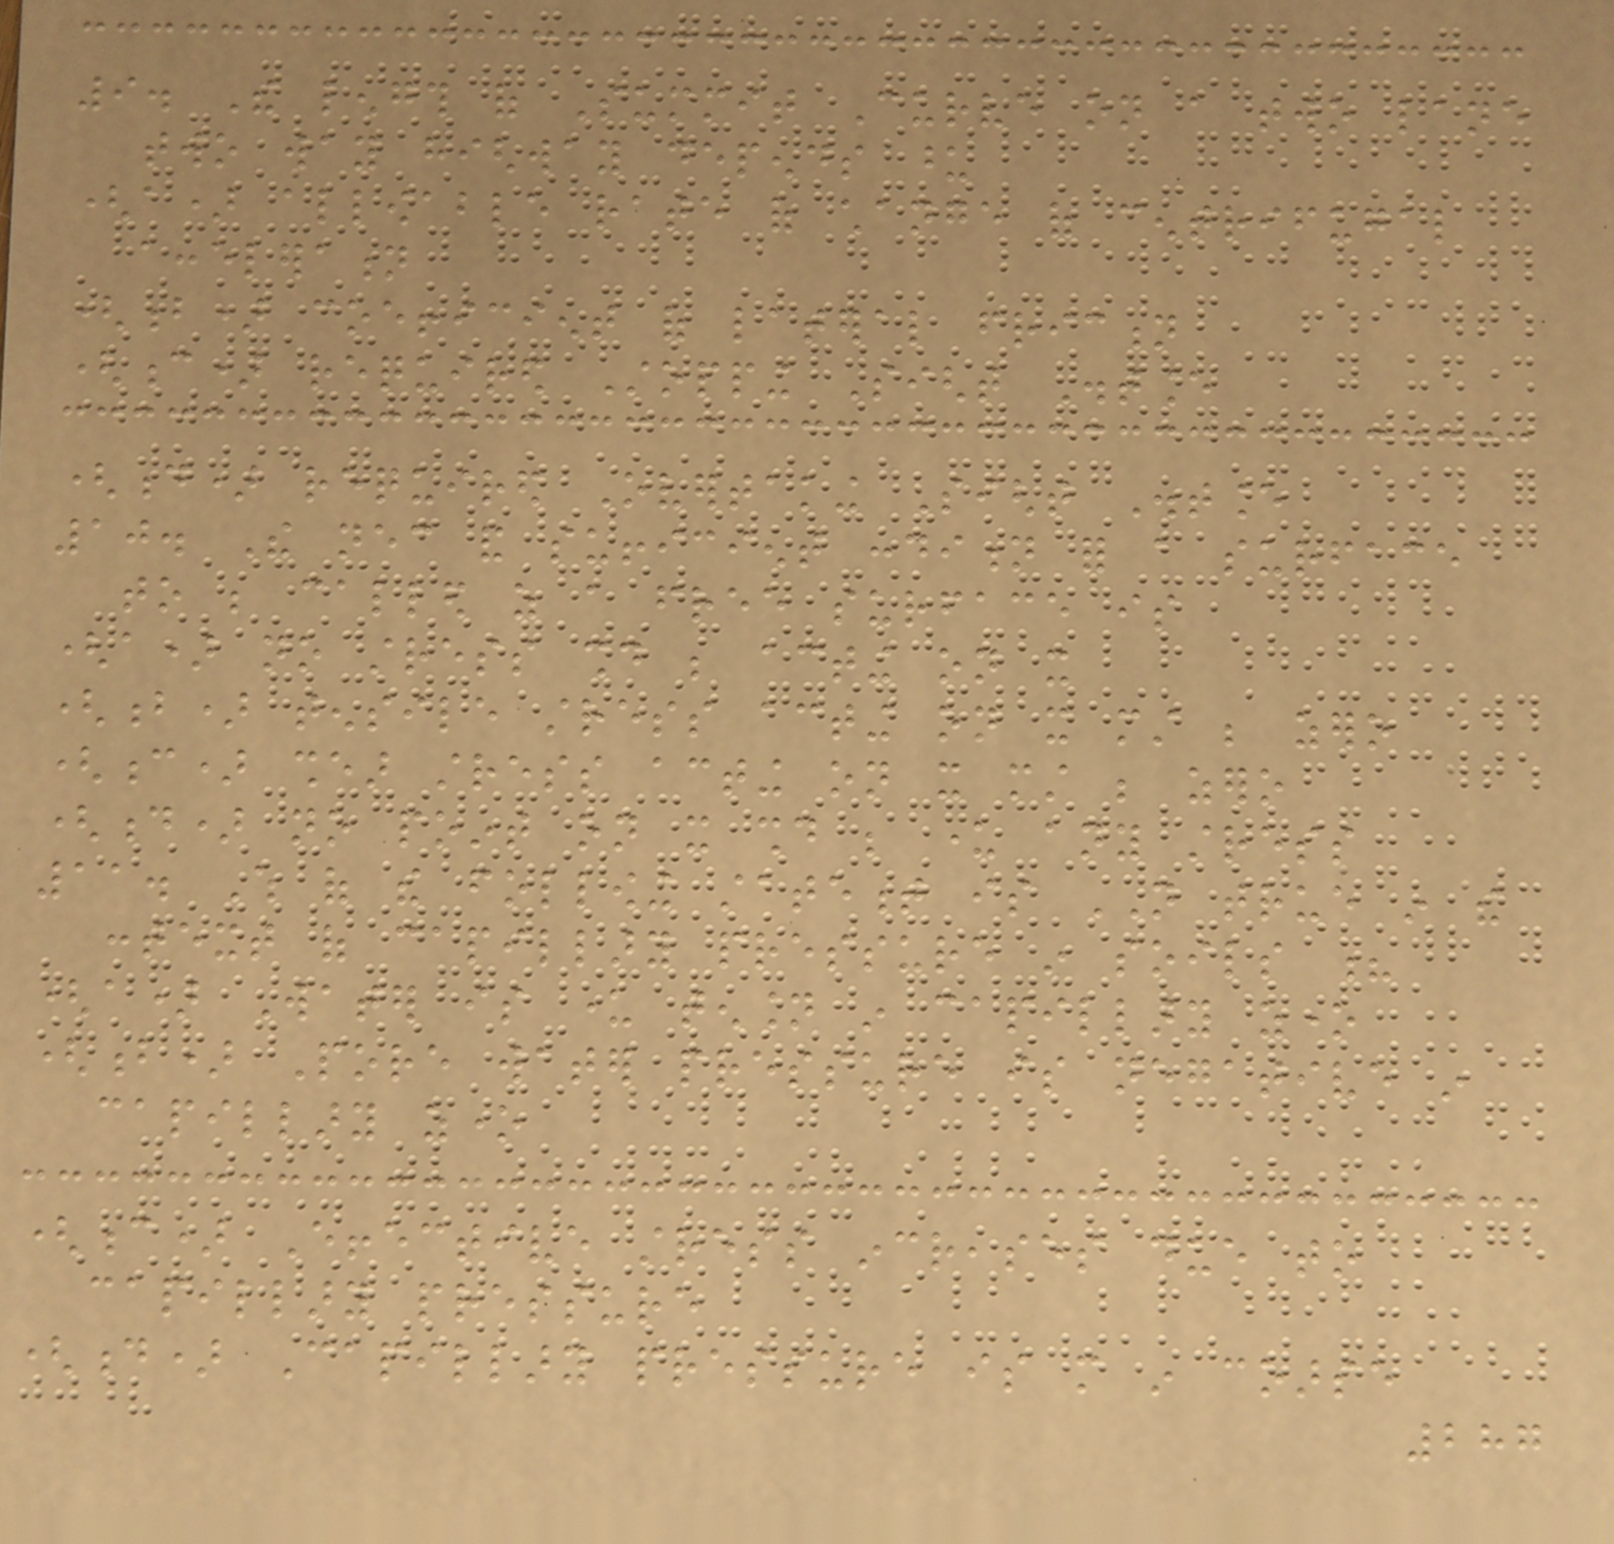9. The length of Summit Curve on a two lane
two way highway depends upon
(a) allowable rate of change of centrifugal
acceleration
(b) coefficient of lateral friction
(c) required Stopping Sight Distance
(d) required Overtaking Sight Distance
10. The necessary and sufficient condition for a surface
to be called as a free surface is
(a) no stress should be acting on it
(b) tensile stress acting on it must be zero
(c) shear stress acting on it must be zero
(d) no point on it should be under any stress
11. Which of the following statement is NOT true in the
context of capillary pressure in soils ?
(a) Water is under tension in capillary zone
(b) Pore water pressure is negative in
capillary zone
(c) Effective stress increases due to
capillary pressure
(d) Capillary pressure is more in coarse
287
